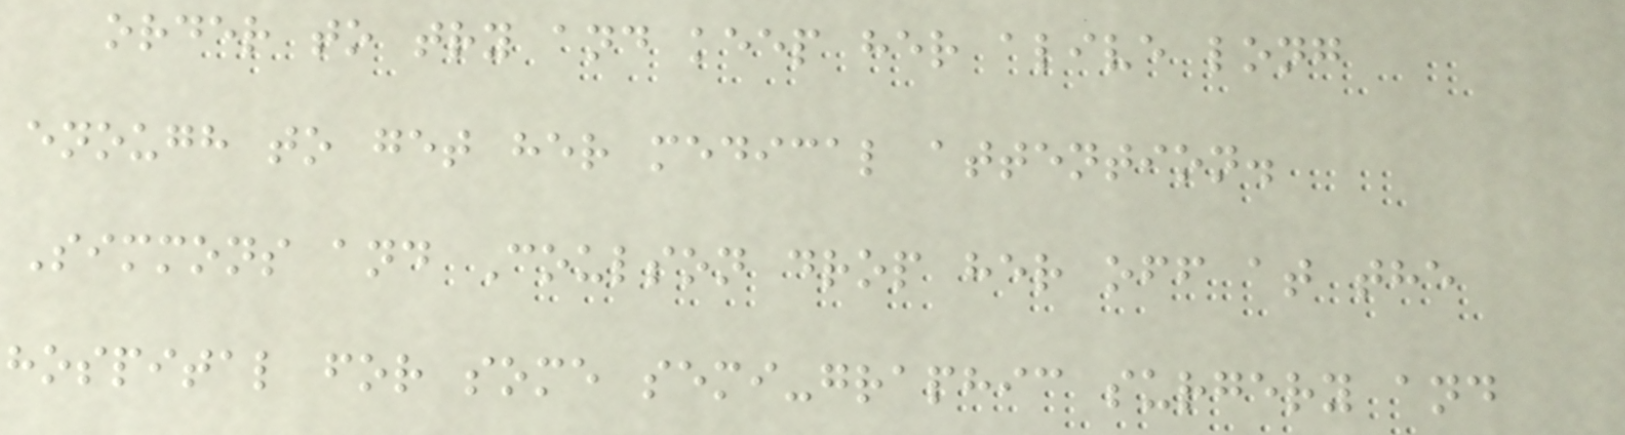order to try and keep her alive long
enough to get her medical attention.
Simmons and Coulson drop her off at the
hospital for some semi-graphic surgery and
